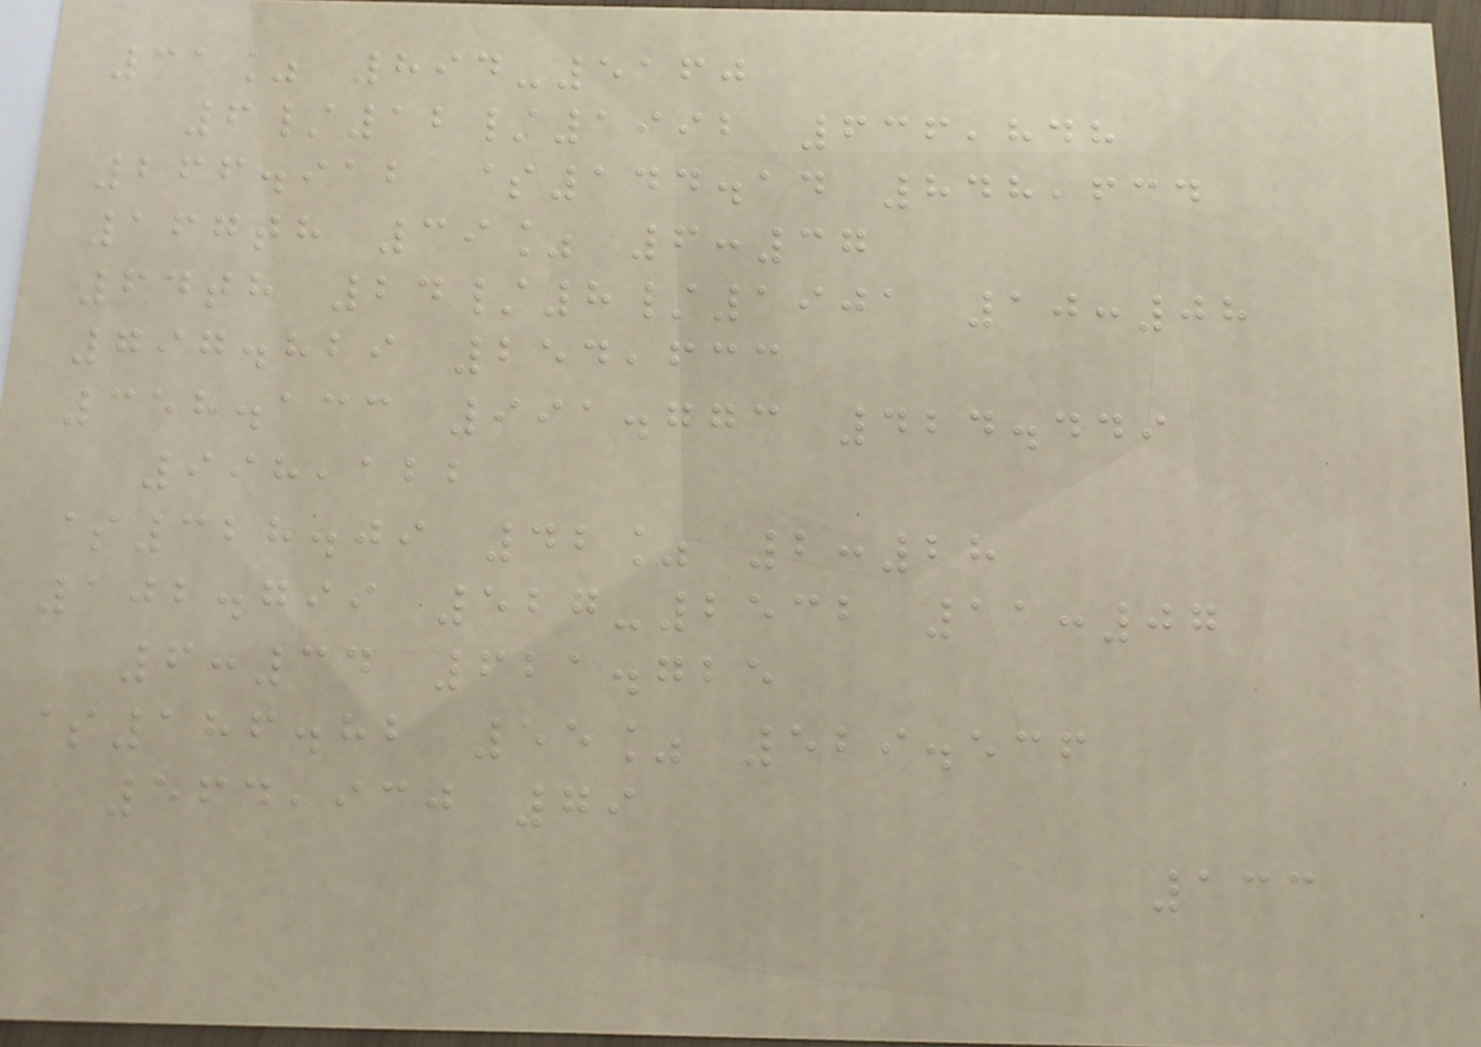31% 894-5160
6/12/1992 636,848
266.912 $144.14 848,634
167th 39% 6:37
64th 24/8/1901 10:08
797.829 254,633
358.133 991.773 424.449
998,122
$328.09 42% 2:28
102.799 527-2532 11:07
6:34 621.725
$186.82 55% 529.536
564,930 79
133
